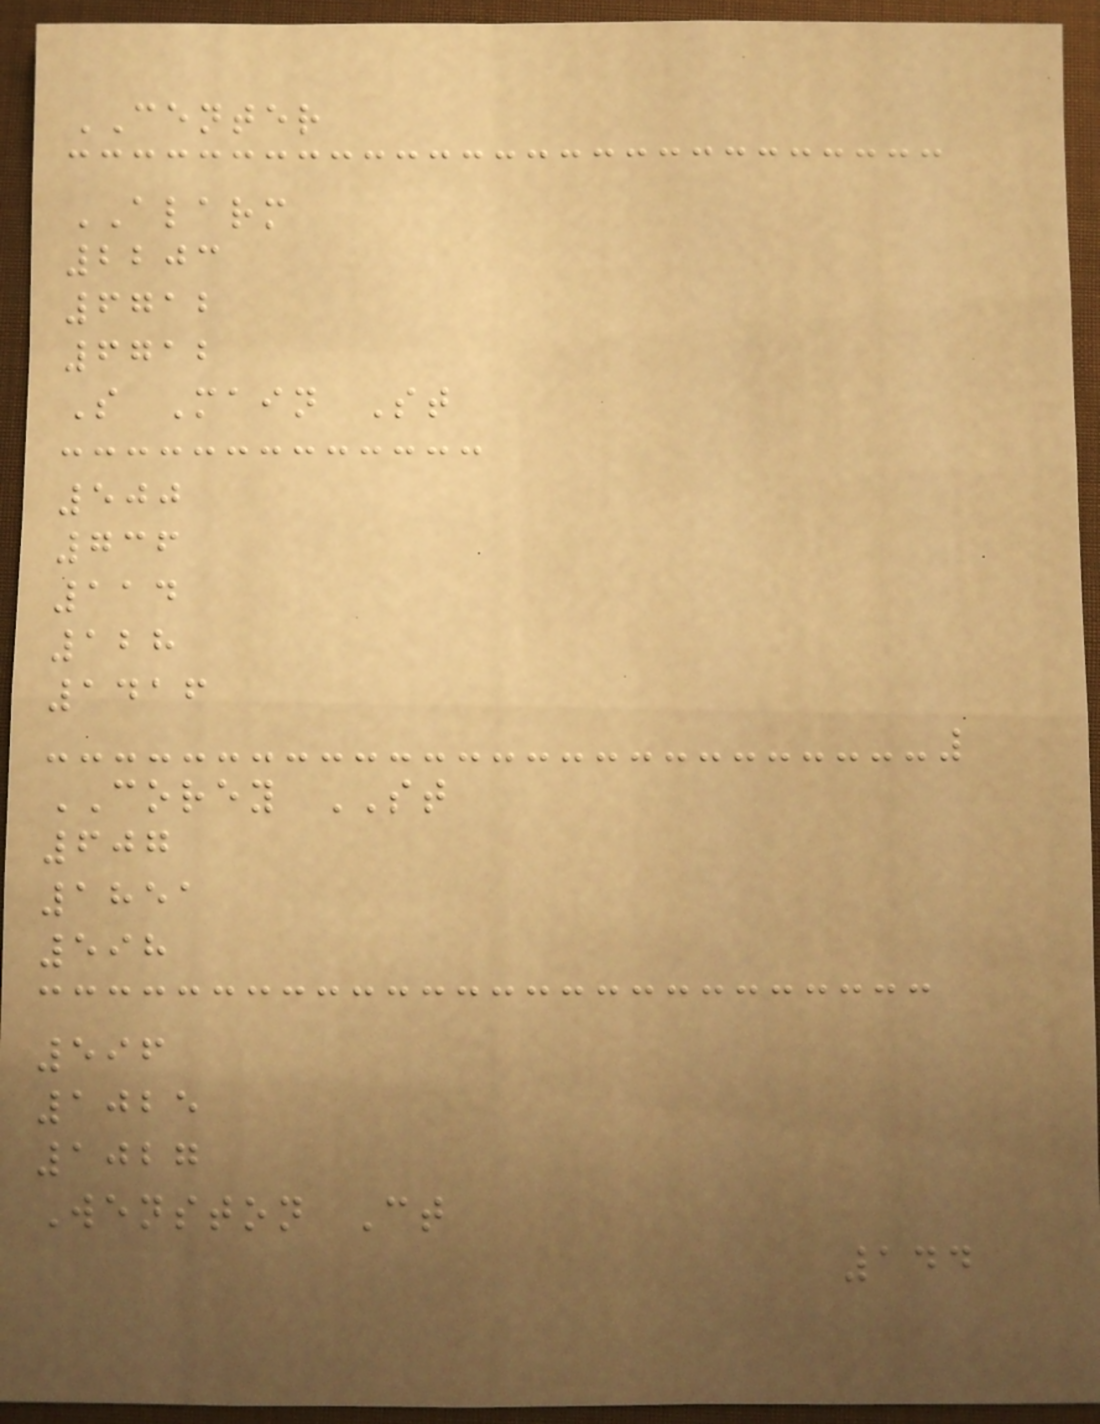CENTER
ALARM
2203
6712
6712
S Main St
500
736
114
128
1416
COREY ST
607
1851
598
596
1025
1027
Wenston Ct
144
